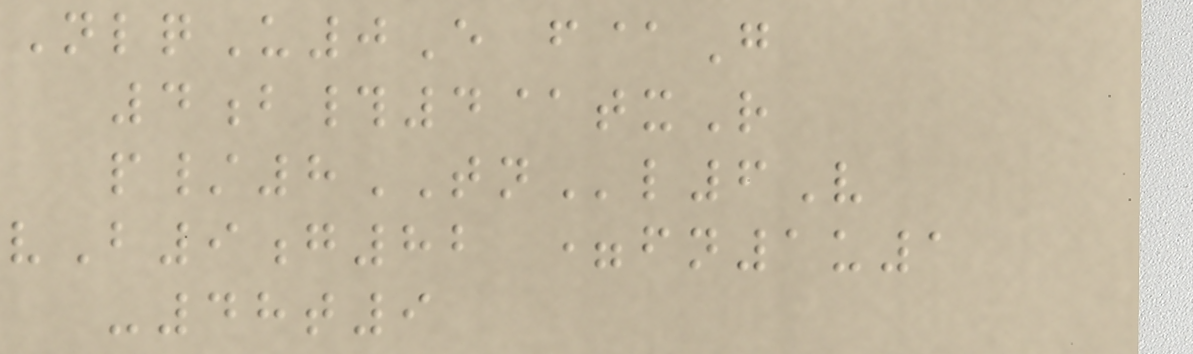NlqU0E f@G
4b#4@txR
p/8TNl6V
vB9g82 =fn1u1
-48t9
